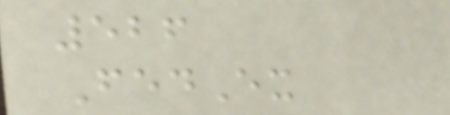526
FedEx
